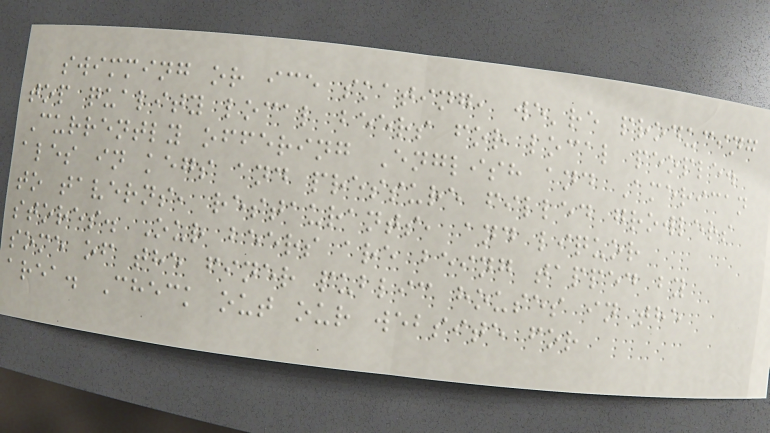swimming or ice skating, we're producing
top quality local beers for local people.
Currently offering English and American
ales in kegs and pressure filled growlers
to taverns, restaurants, and liquor
stores. Our beers are being tapped by
some of the finer public houses in the
area. Check out our website for
